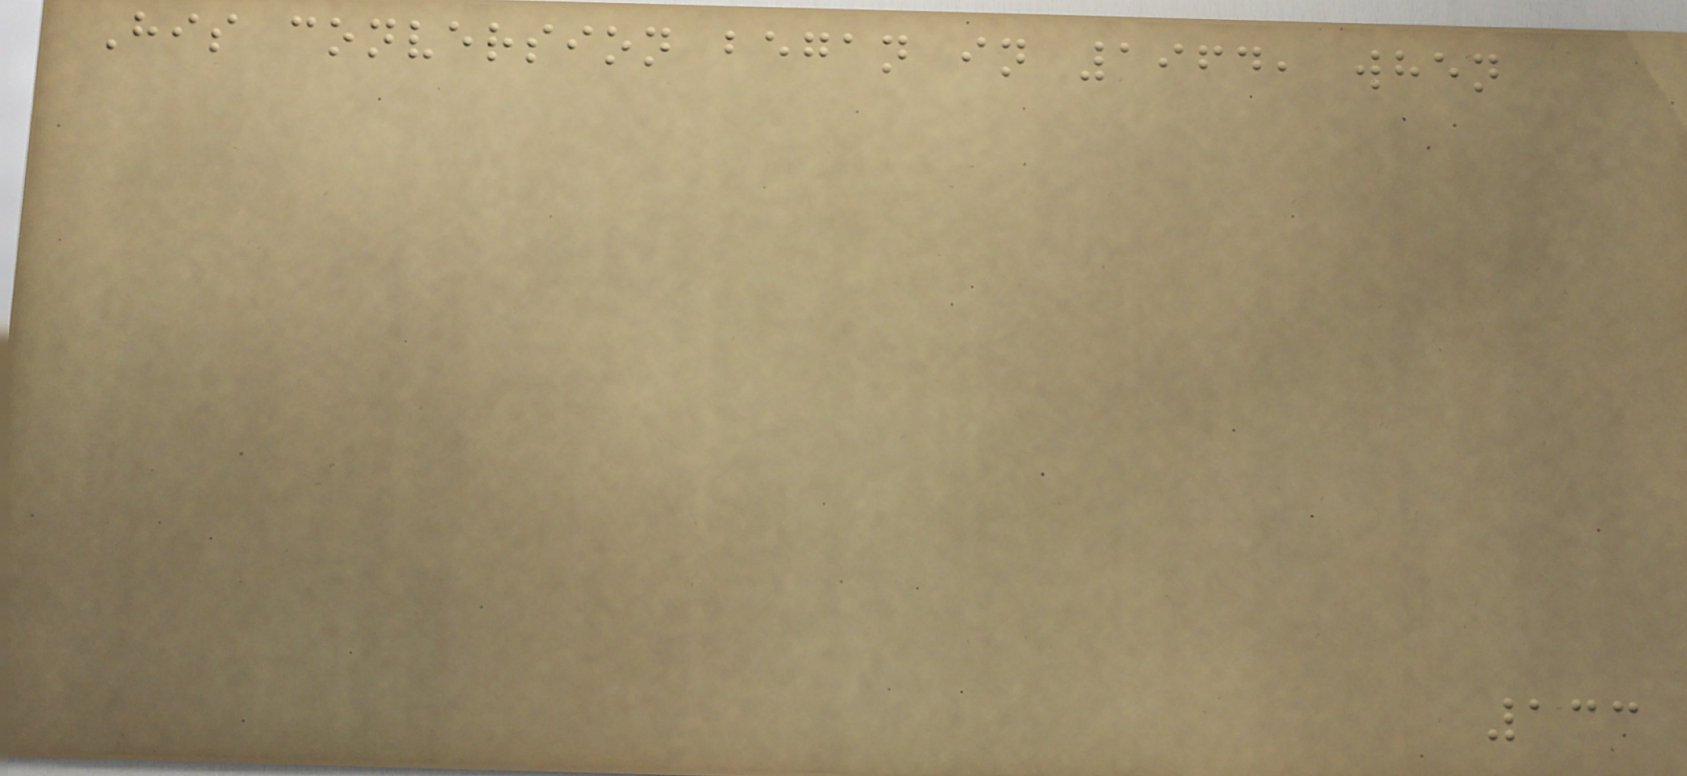His conversion began in 1964, when
133
